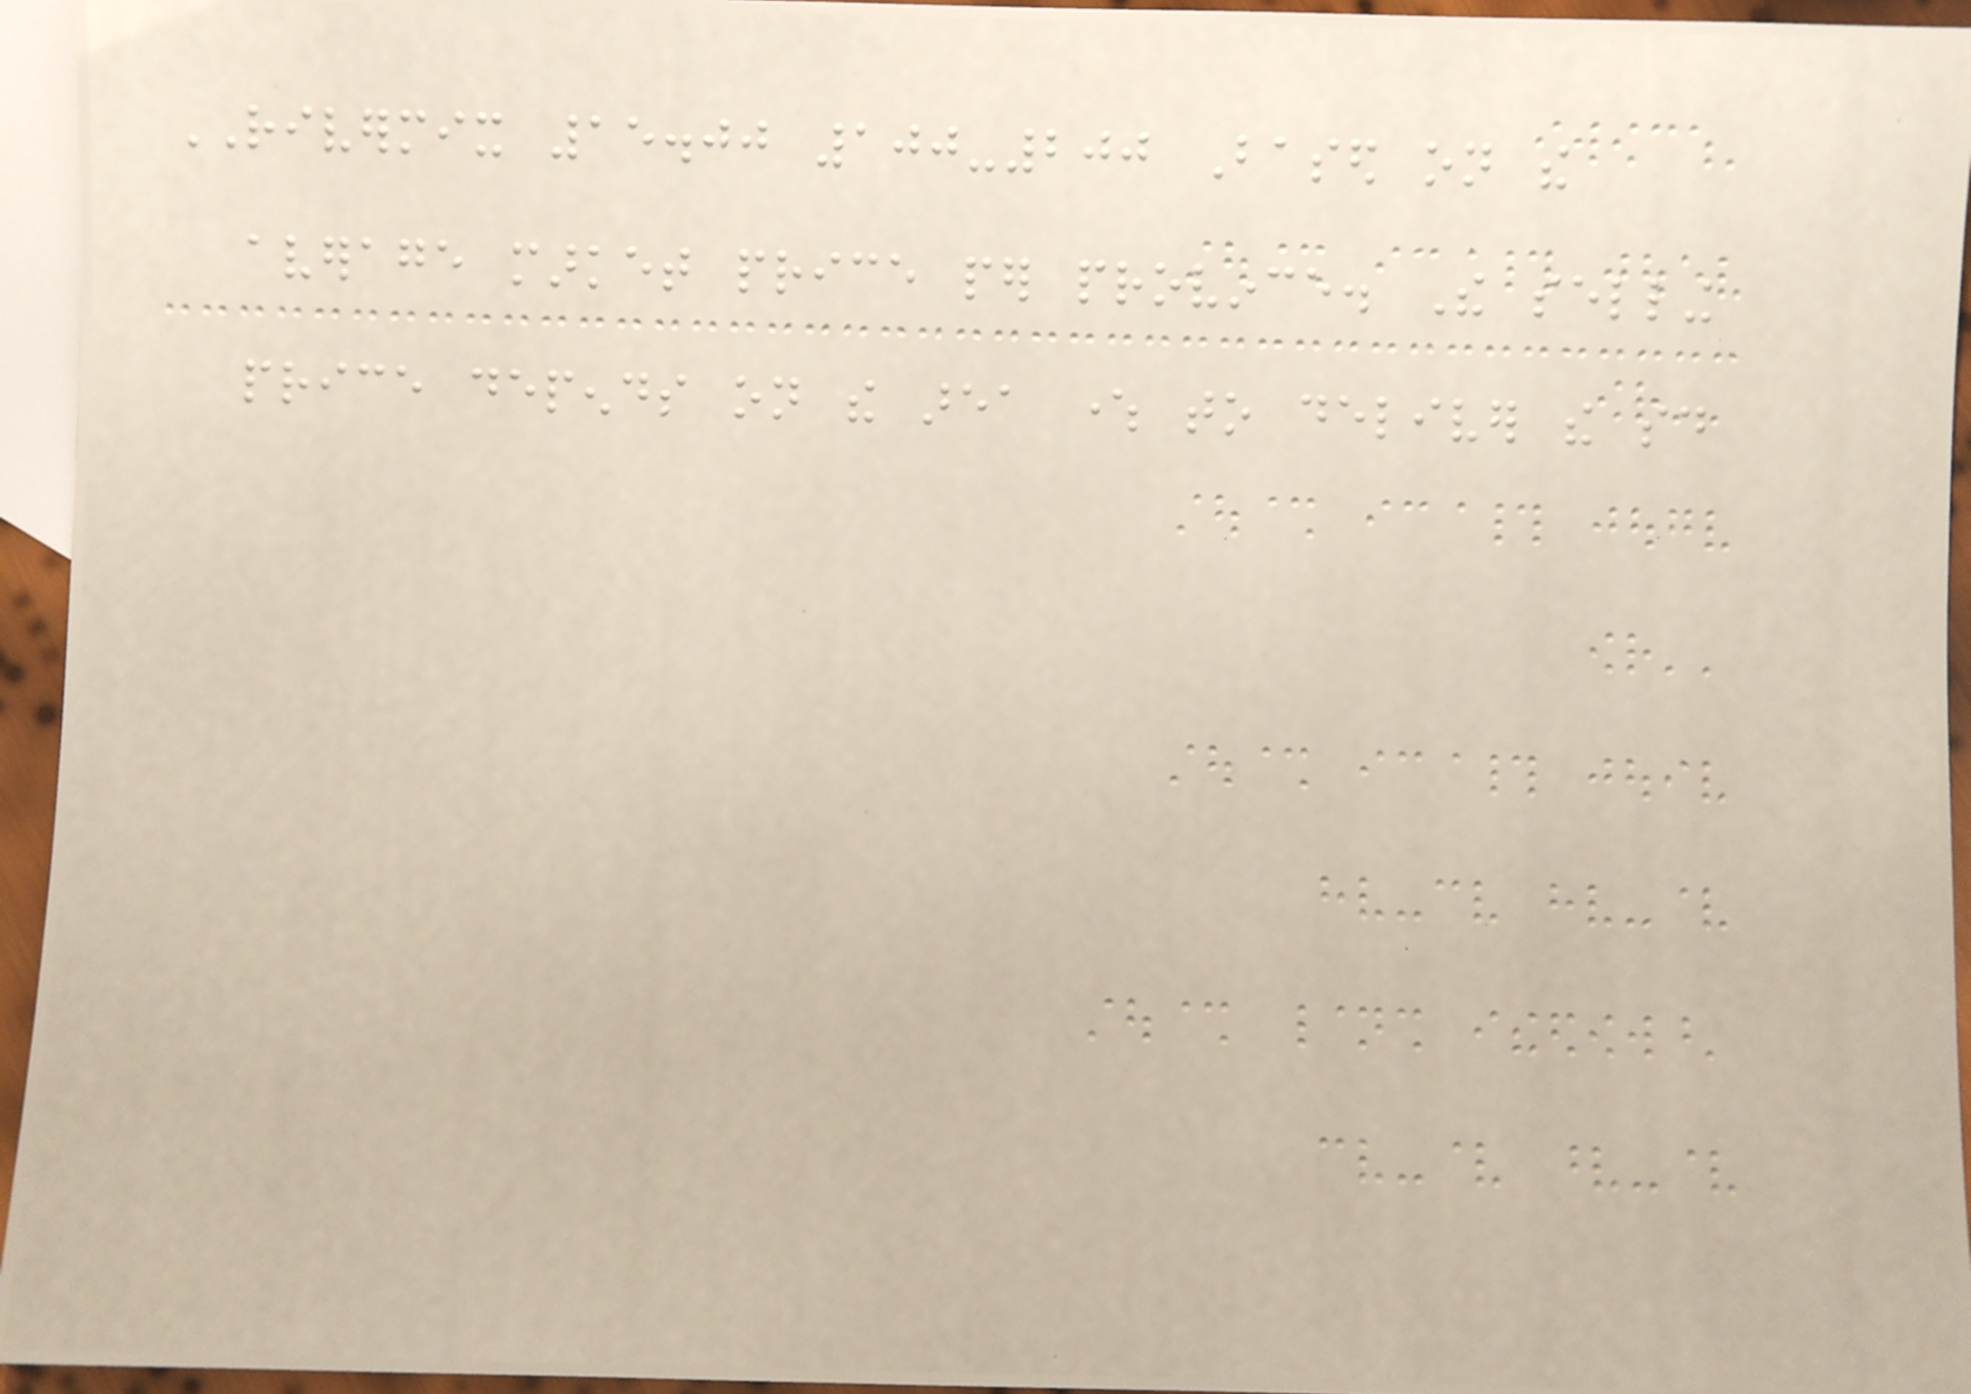RIVERMIX 15.00 100-200 Based on the
average market price per province. The selling
price depends on the area where to deliver the said
